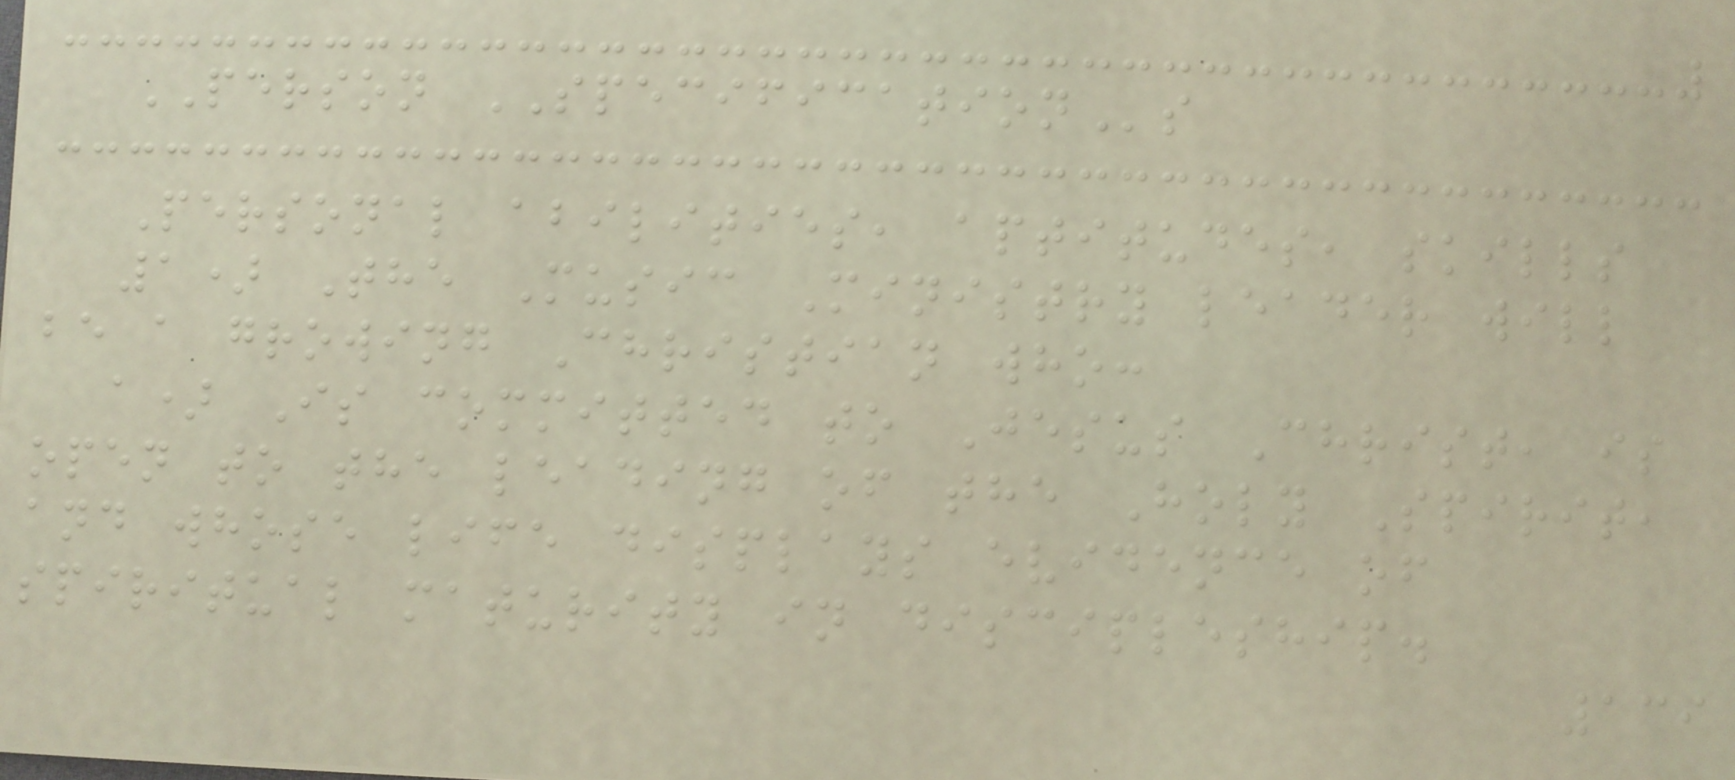PERSON SPECIFICATIONs
Personal abilities, aptitudes, skills
1) The Music Ministry leader will
be a growing Christian who:
a) Is committed to Jesus Christ, is
open to the leading of the Holy Spirit,
and whose life displays evidence of
spiritual maturity in discipleship.
139
